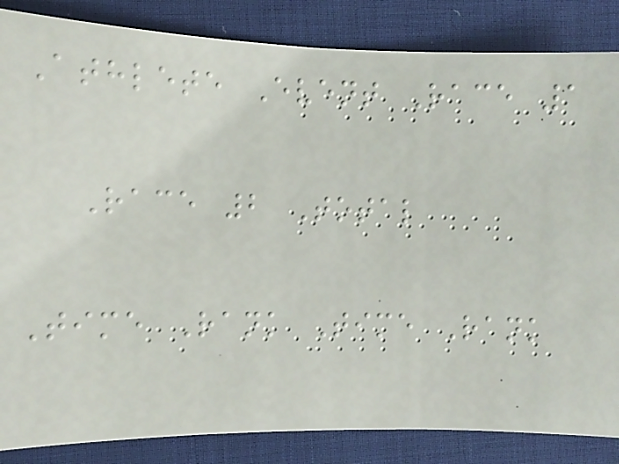Athlete Event Race 1
Race 2 Total
Time Rank Time Rank
